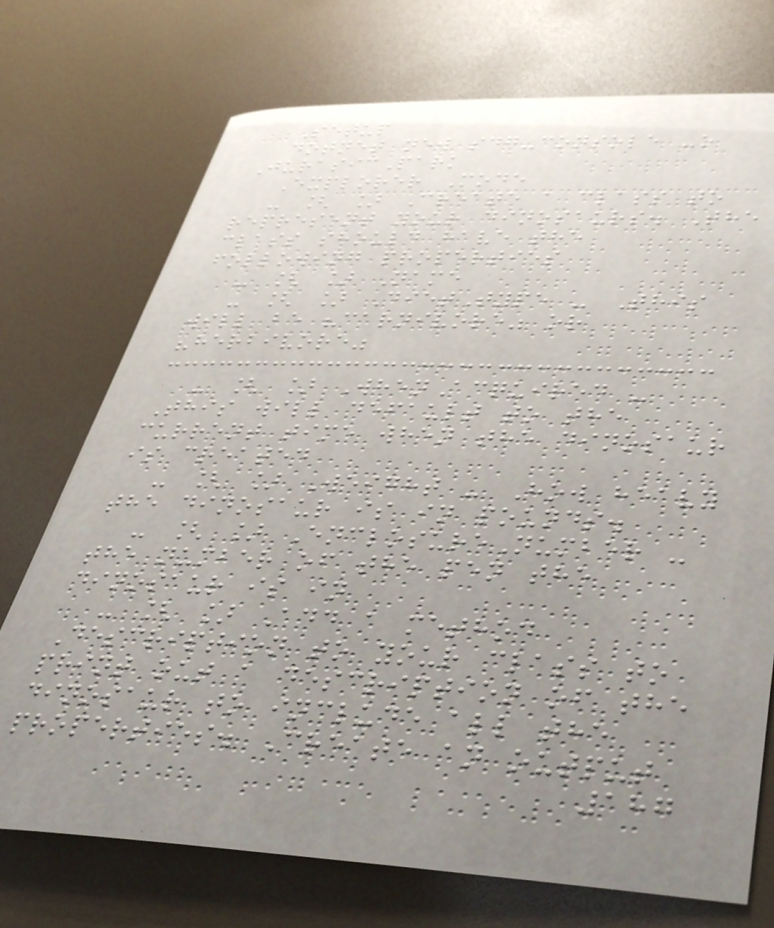Setup
dotnet new sdg-console -o
JurasicPark
Explorer Mode
- [ ] Create a class to
represent your dinosaurs. The
class should have the
following properties
- [ ] Name
- [ ] DietType - This
will be "carnivore" or
"herbivore"
- [ ] WhenAcquired -
This will default to the
current time when the dinosaur
is created
- [ ] Weight - How heavy
the dinosaur is in pounds.
- [ ] EnclosureNumber -
the number of the pen the
dinosaur is in
- [ ] Add a method
Description to your class to
print out a description of the
dinosaur to include all the
properties. Create an output
187
